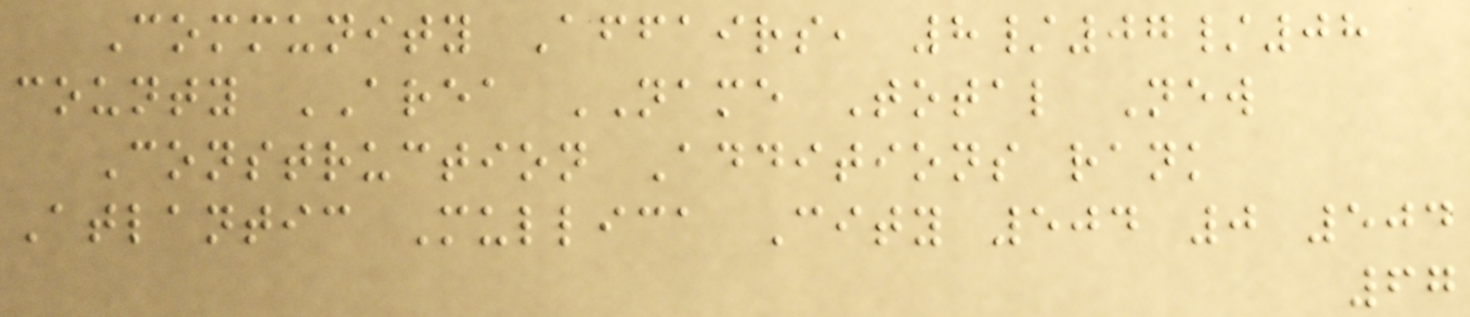Community Affairs, 8/07/08
county AREA NAME Total New
Construction Additions rank
Atlantic Mullica City 504 0 504
67
